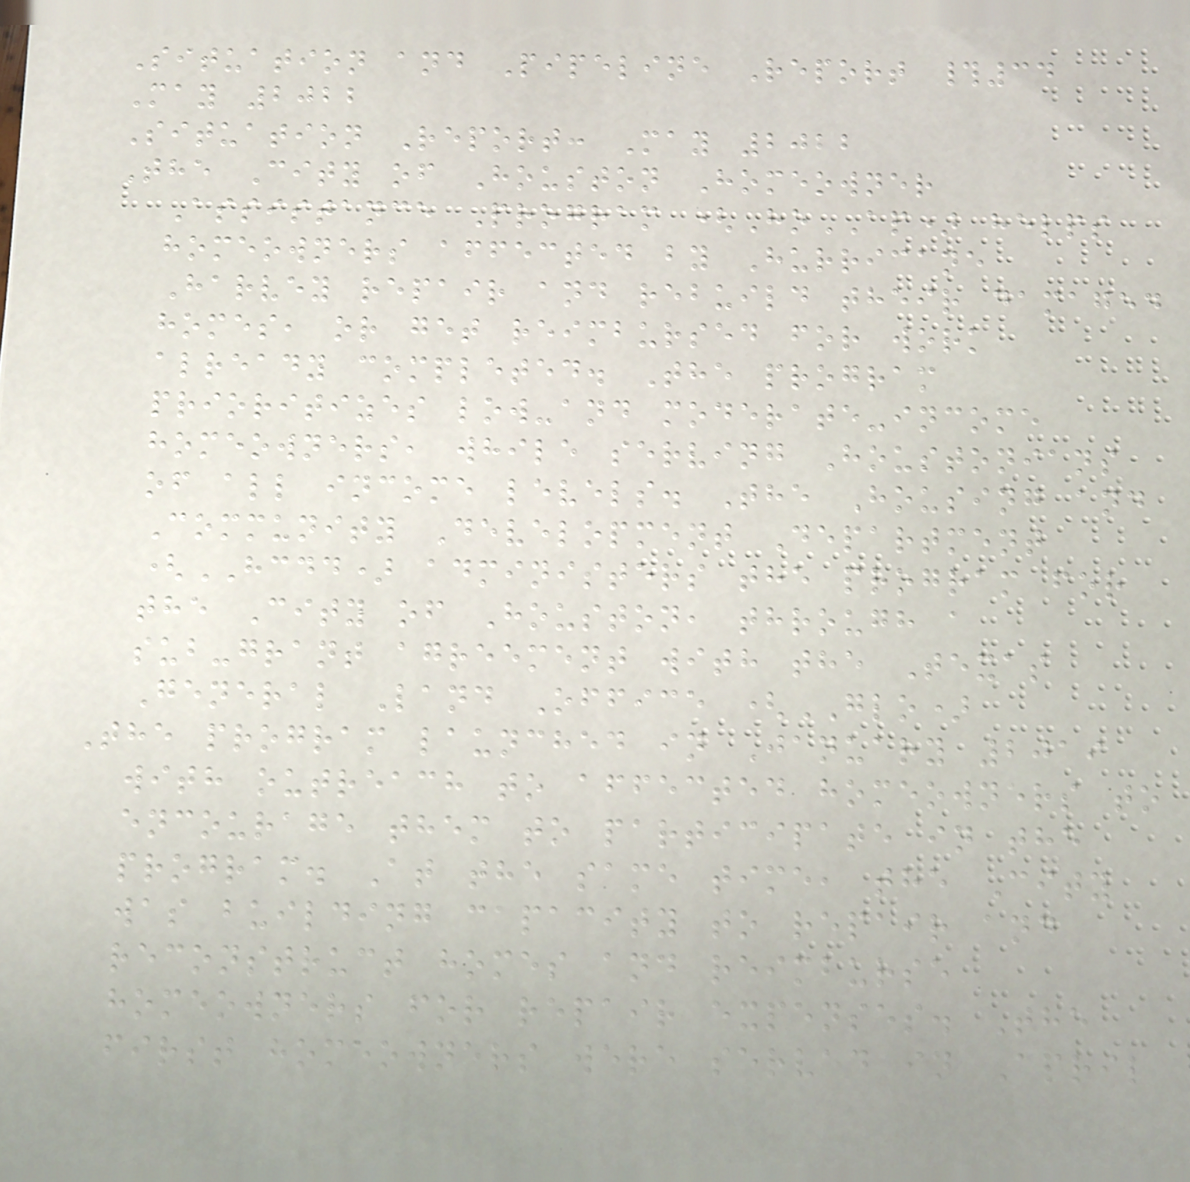Situation and Pipeline Report #34
May 2022
Situation Report: May 2022
The City of Houston Homeowner
Assistance Program (HoAP) helps
homeowners affected by Hurricane
Harvey repair and rebuild their damaged
homes, or get reimbursed for work
already completed. The program
prioritizes low-and moderate-income
homeowners, while serving Houstonians
of all income levels. The Housing and
Community Development Department
(HCDD) administers the program for
the City of Houston, through a
sub-grant agreement with the Texas
General Land Office (GLO)
The program launched in January 2019
with outreach to affected homeowners to
encourage them to participate in the
program. At the same time, the City
was building capacity to repair and
reconstruct homes and reimburse
homeowners for repair expenses. The
first homeowners were served in April
